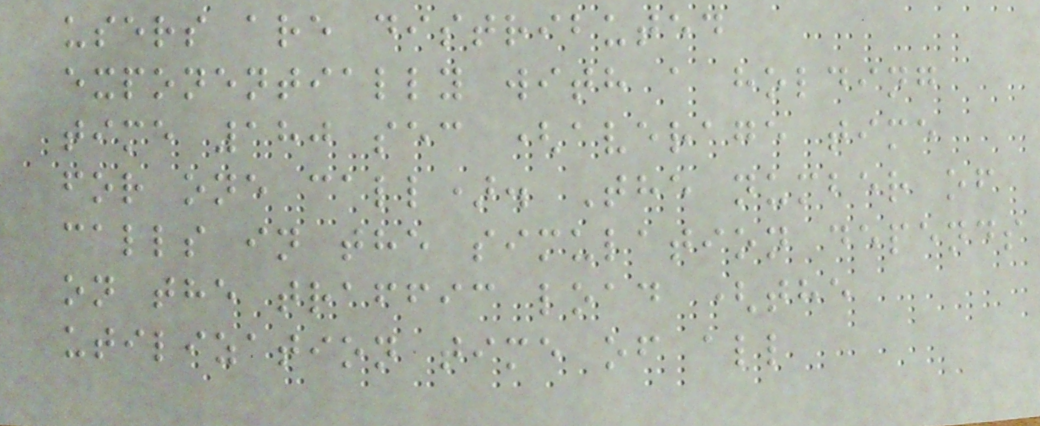users are distributed
exponentially with a holding
time 180 sec (average time
for one call). The number of
calls in the simulation depends
on the traffic load (the
utilization time of all
